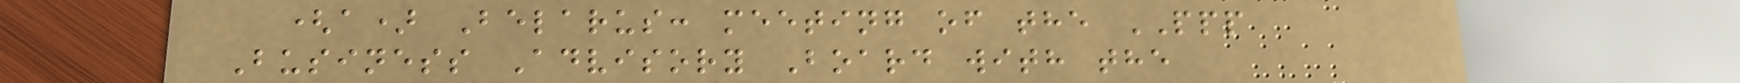(a) Belarus: meeting of the PPP
Business Advisory Board with the
